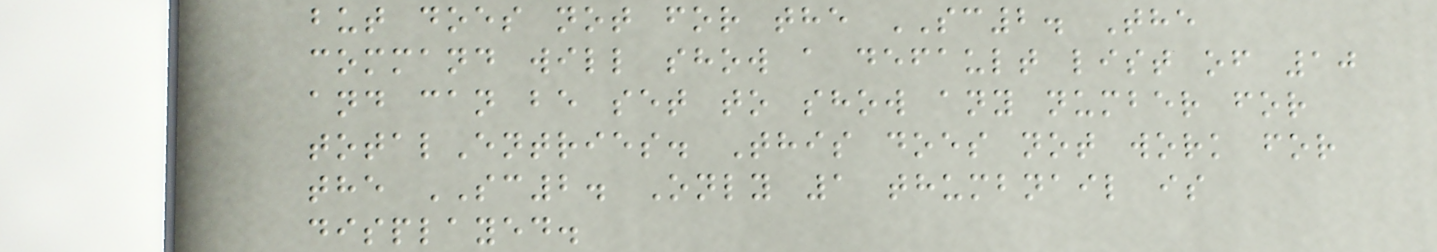but does not for the SC2. The
command will show a default list of 10
and can be set to show any number for
totalEntries. This does not work for
the SC2. Only 1 thumbnail is
displayed.
